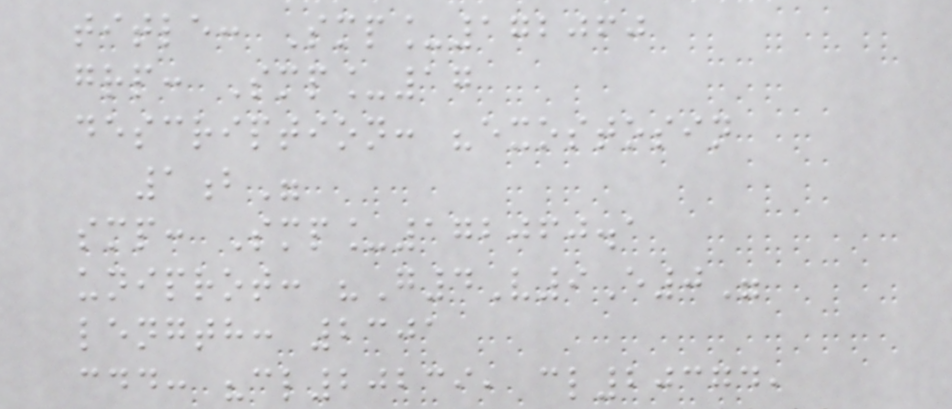title: Smp_172060
grp: Smp_17
description: "exostosin
1b"
smp: Smp_172060.1
uniprot: "G4V9E0"
length: 2301
cdd: "cl20239, cl20374,
